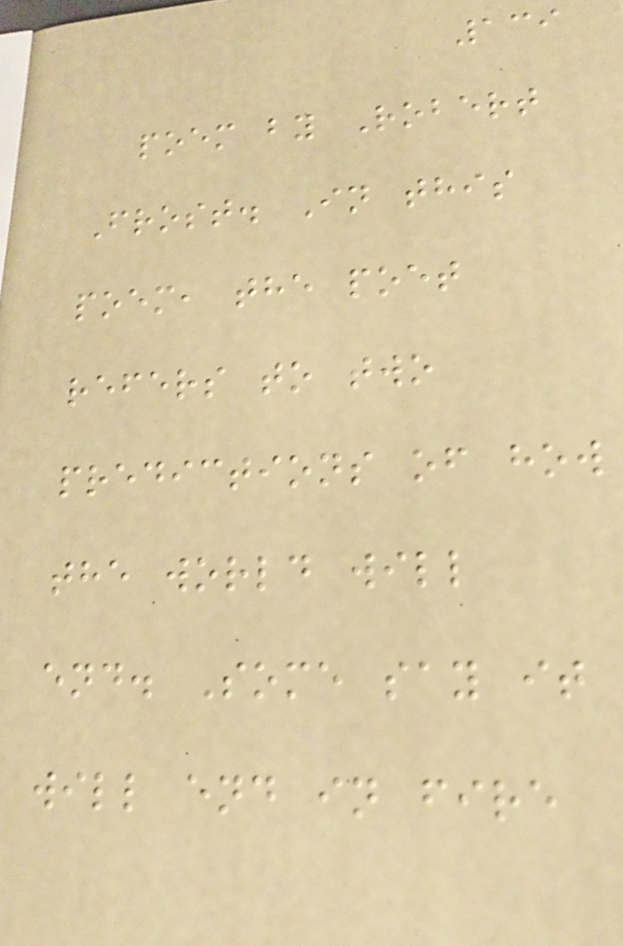139
poem by Robert
Frost. In this
poem, the poet
refers to two
predictions of how
the world will
end. Some say it
will end in fire
